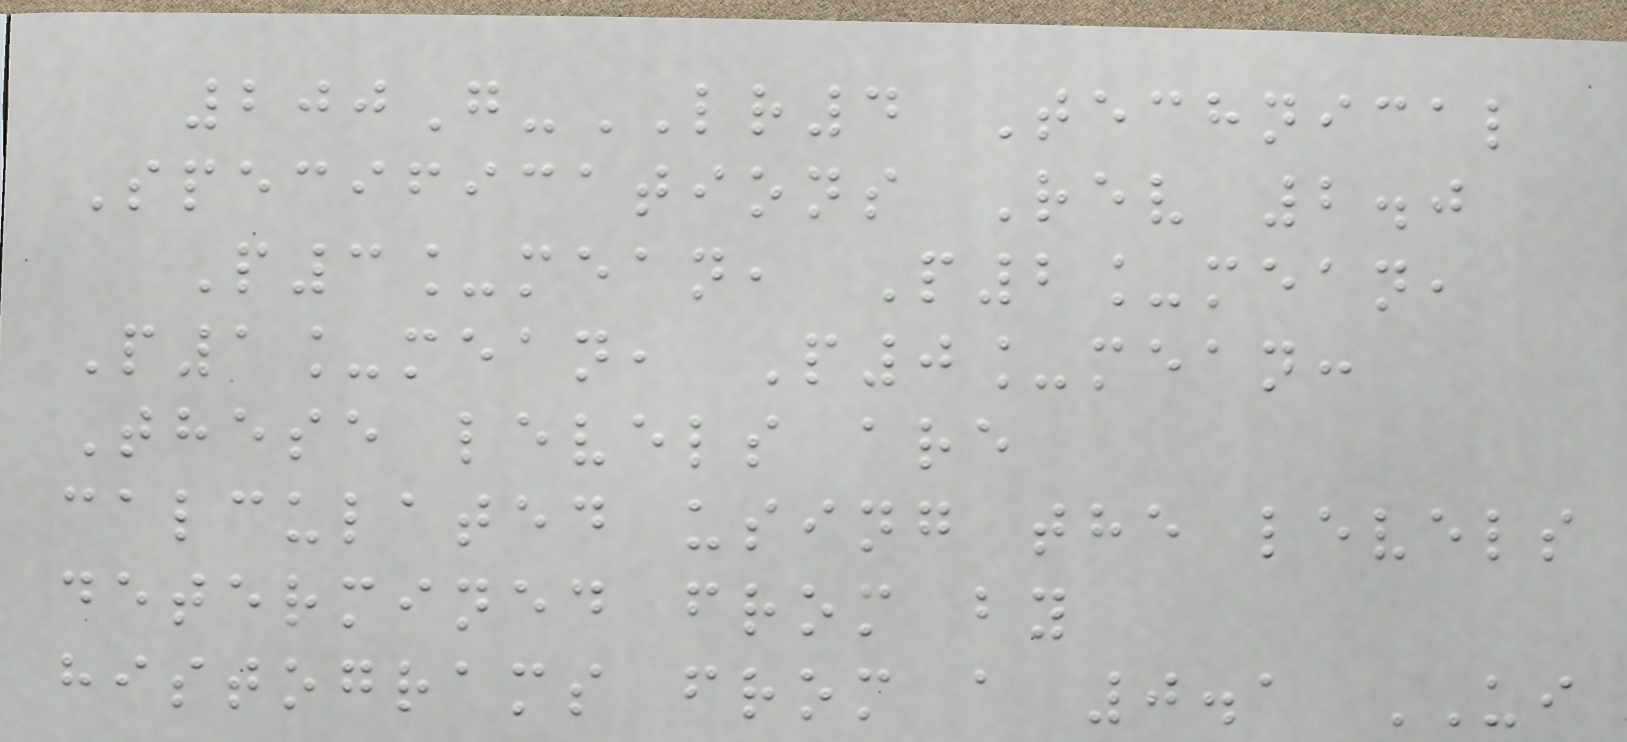200G-LR4 Technical
Specifications Rev 2.0
P3_mean, P2_mean,
P1_mean, P0_mean:
These levels are
calculated using the levels
determined from by
histograms from a 0.1 UI
